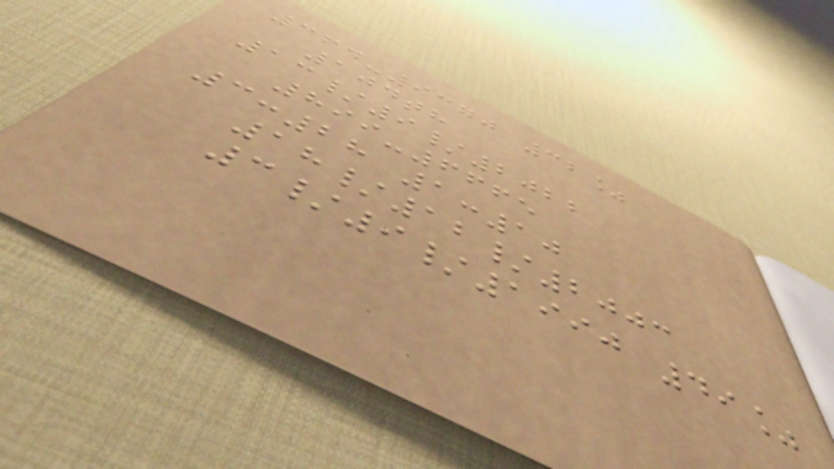364-9370 32%
104th
13/9/2022
899-6665
3:28 1:10
18/12/2003
3/9/1990 49%
